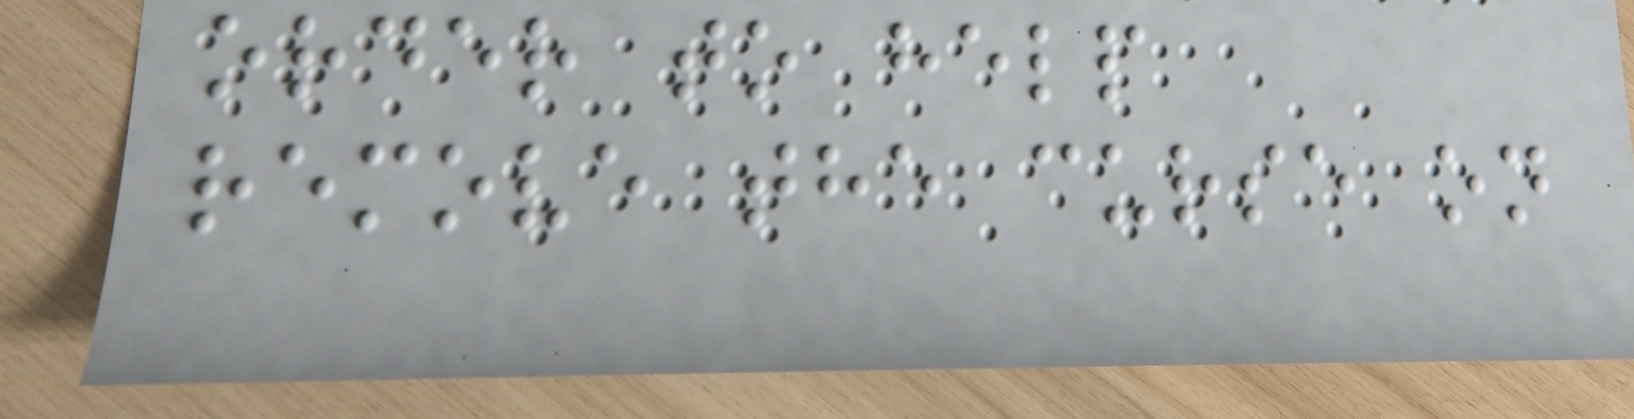order to help
remove the curse on
